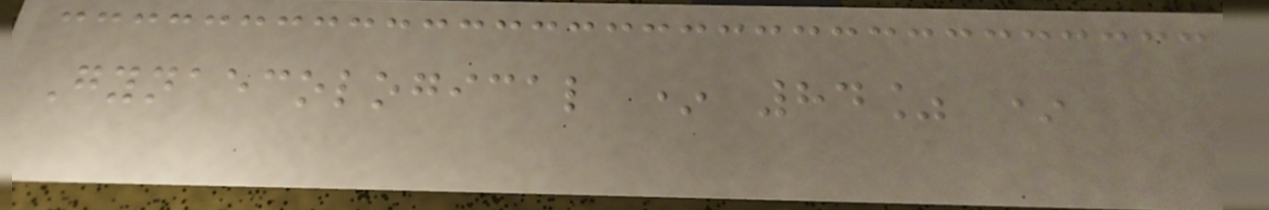Gynaecological * 84% *
